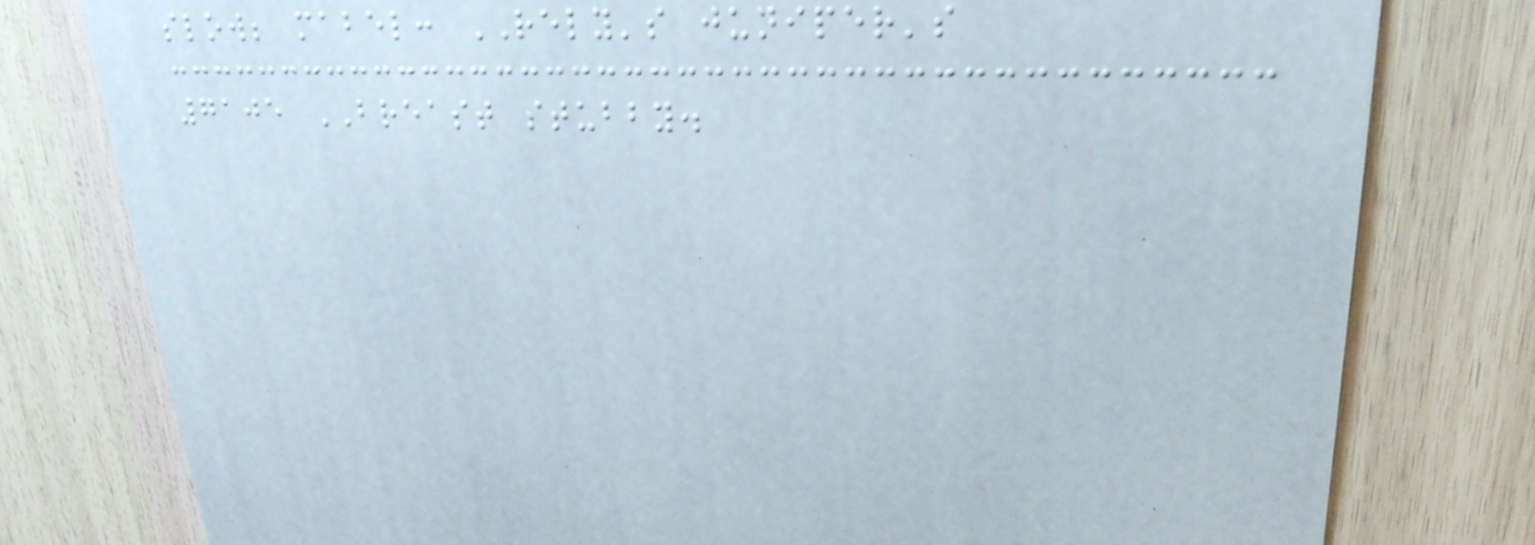slow; mabel: RELY's juniper's
7105 BREAST stubby.
